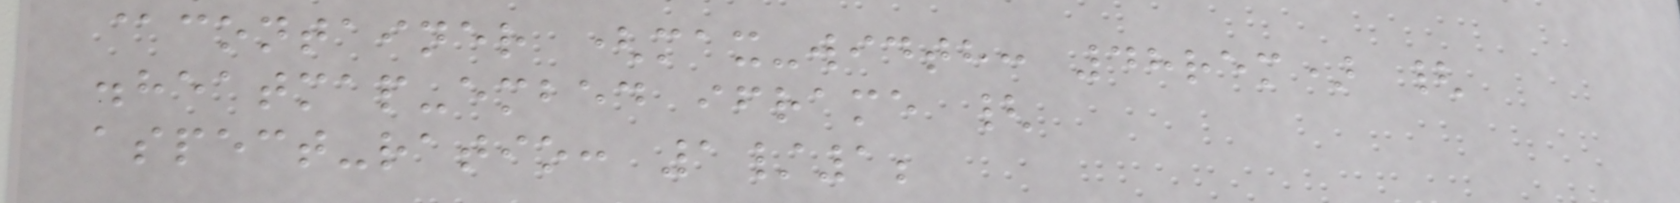@container (max-width: 48rem) {
.heatmap-embed iframe {
aspect-ratio: 1/1;
